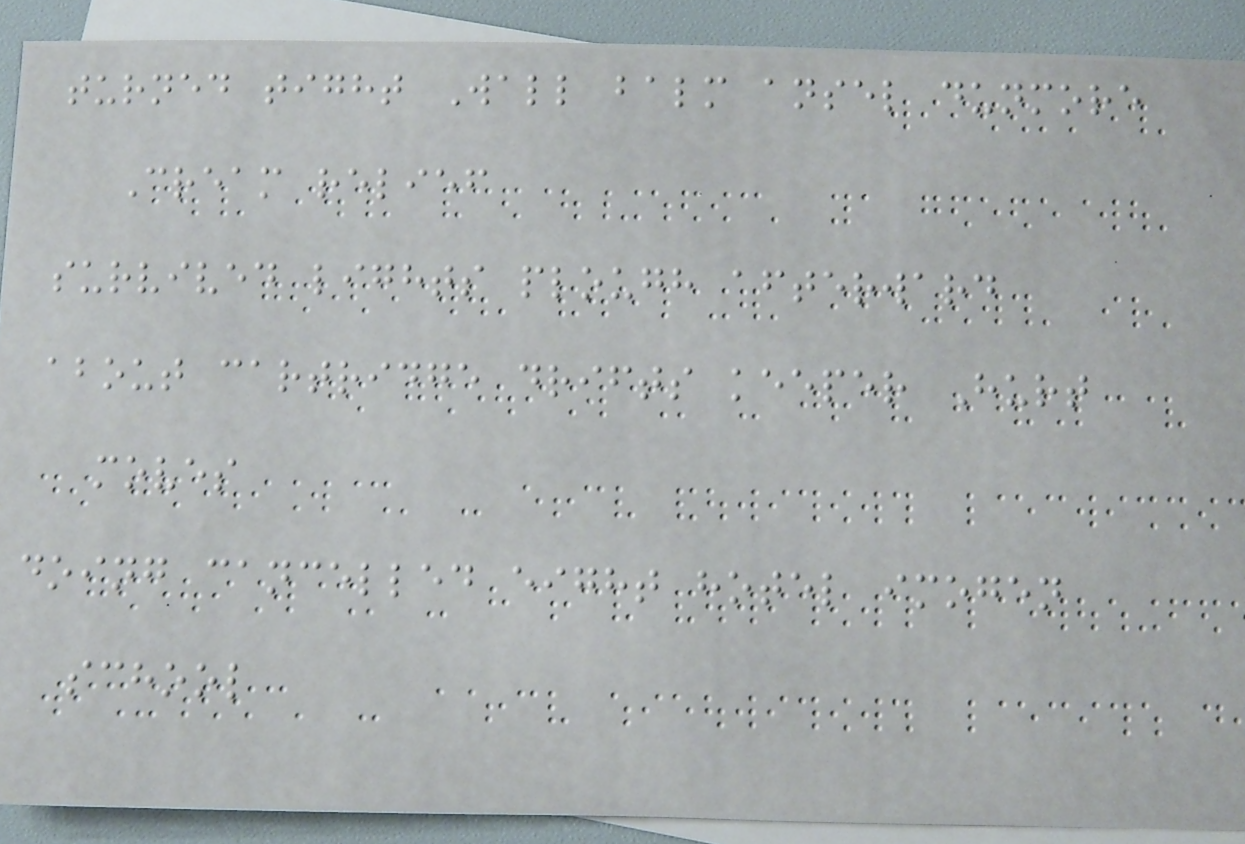turned tight Wall balm ansel dunmore
Cream relief
survived lights plough afterward
about cartridge drifts keeper Hurt
moves
doing cancelled eight hotel imogen
school
